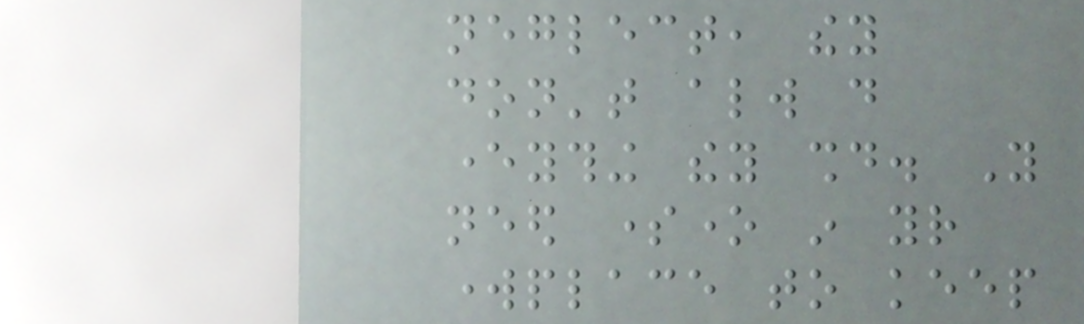neglect, they
don't always do
everything they should. You
need someone in your
workplace to keep
